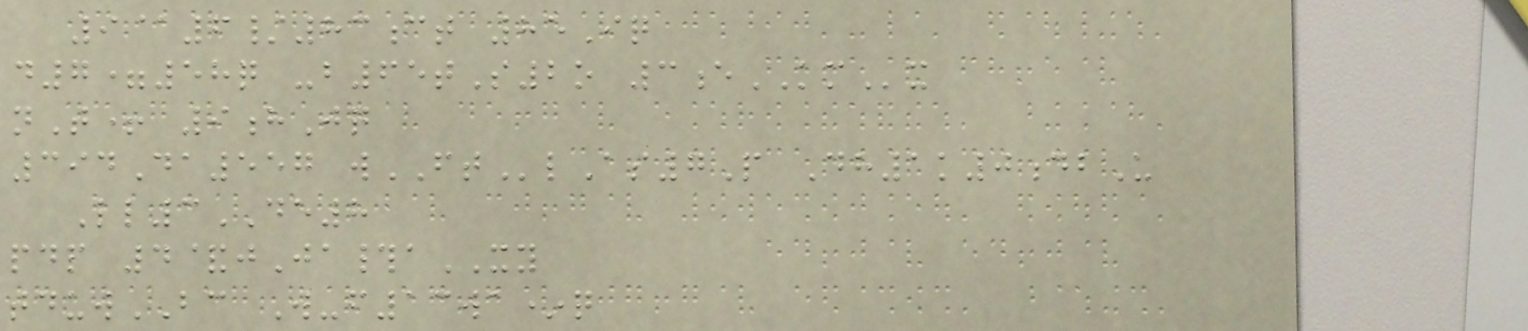9@6/83ct 85Iq
d7=58q -b65tS2o 3eKMx
nT+ 9hJq
394Da557 wFTlAs7P Dh1k0dbU
Ll3DE8
pdp 4&jJa#aXY
tduwBC W-f13wa*q
